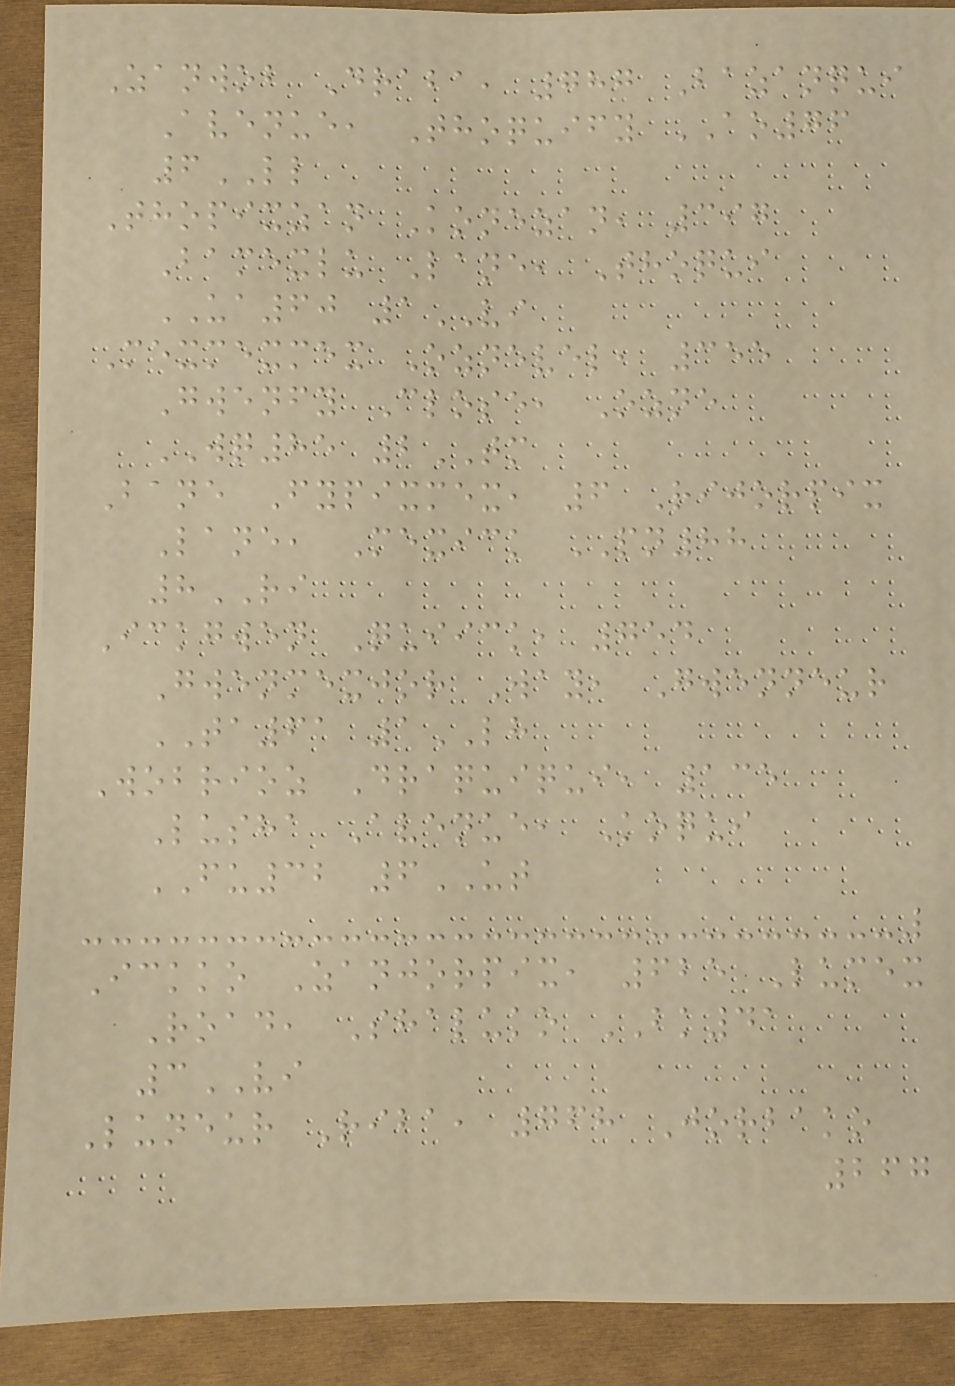Zanwob Draba, 787 Bazanqui
Avenue, Thoquify AO76
6LL
Thopixzan Konezan, 397
Bamexlu Lane, Thoqui
UA60 1VI
Mexmexmex Oznevel, 355
Gwenfy Close, Ozne
WQ85 2TM
Bane Fypixmex, 6 Rijorpix
Lane, Mexick PN88
8RI
Ickgwen Quiick, 754
Gwenmexjor Way, Gwenneur
TA61 1LH
Wobrioz Draquiqui, 135
Lusha Avenue, Koqui
FU32 6UT
Ickko Zanjorpix, 625 Lumex
Road, Shaluko BK41
3VI
Luneur Riba, 768 Jorbako
267
